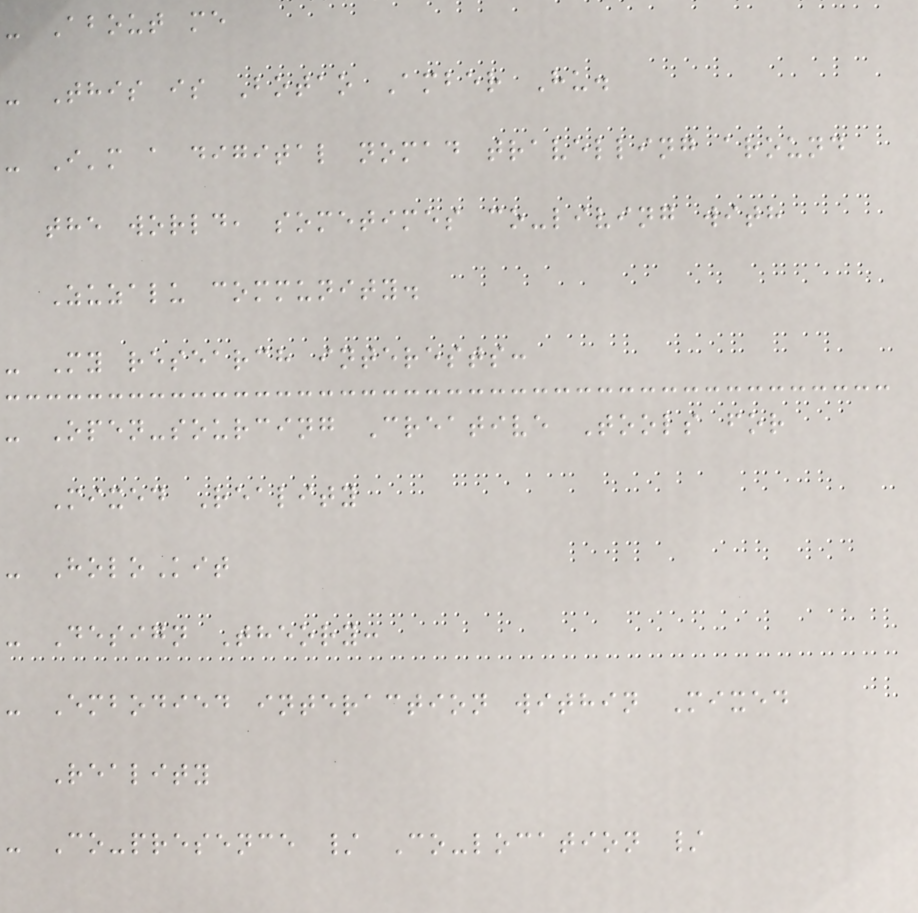- About me
- This is Botao Amber Hu.
- I'm a digital nomad travelling around
the world, sometimes co-living with
Zuzalu community.
- My research interests:
- Open-sourcing Creative Tools for
Mixed Reality
- HoloKit
- Design Theory:
- Embodied interaction within Mixed
Reality
- Co-presence / Co-location /
